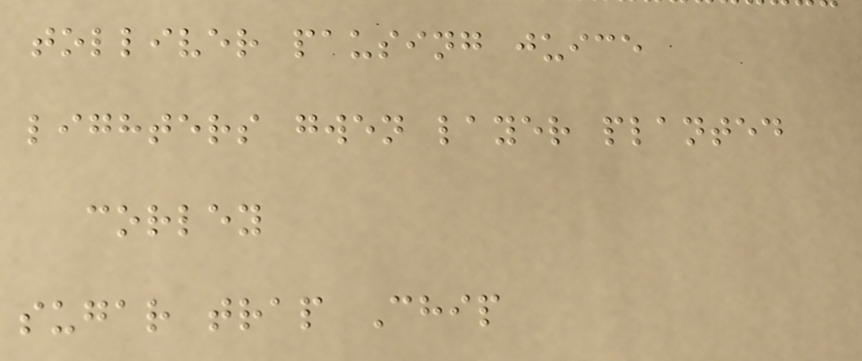tolliver pausing juice
lighters gwen layer planted
corley
sugar trap Chip
